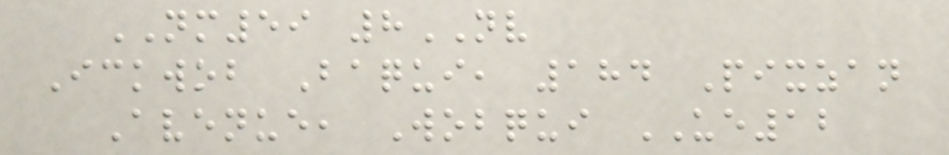NM59 8NV
Ickwob Baqui, 184 Pixzan
Avenue, Wobqui UE12
